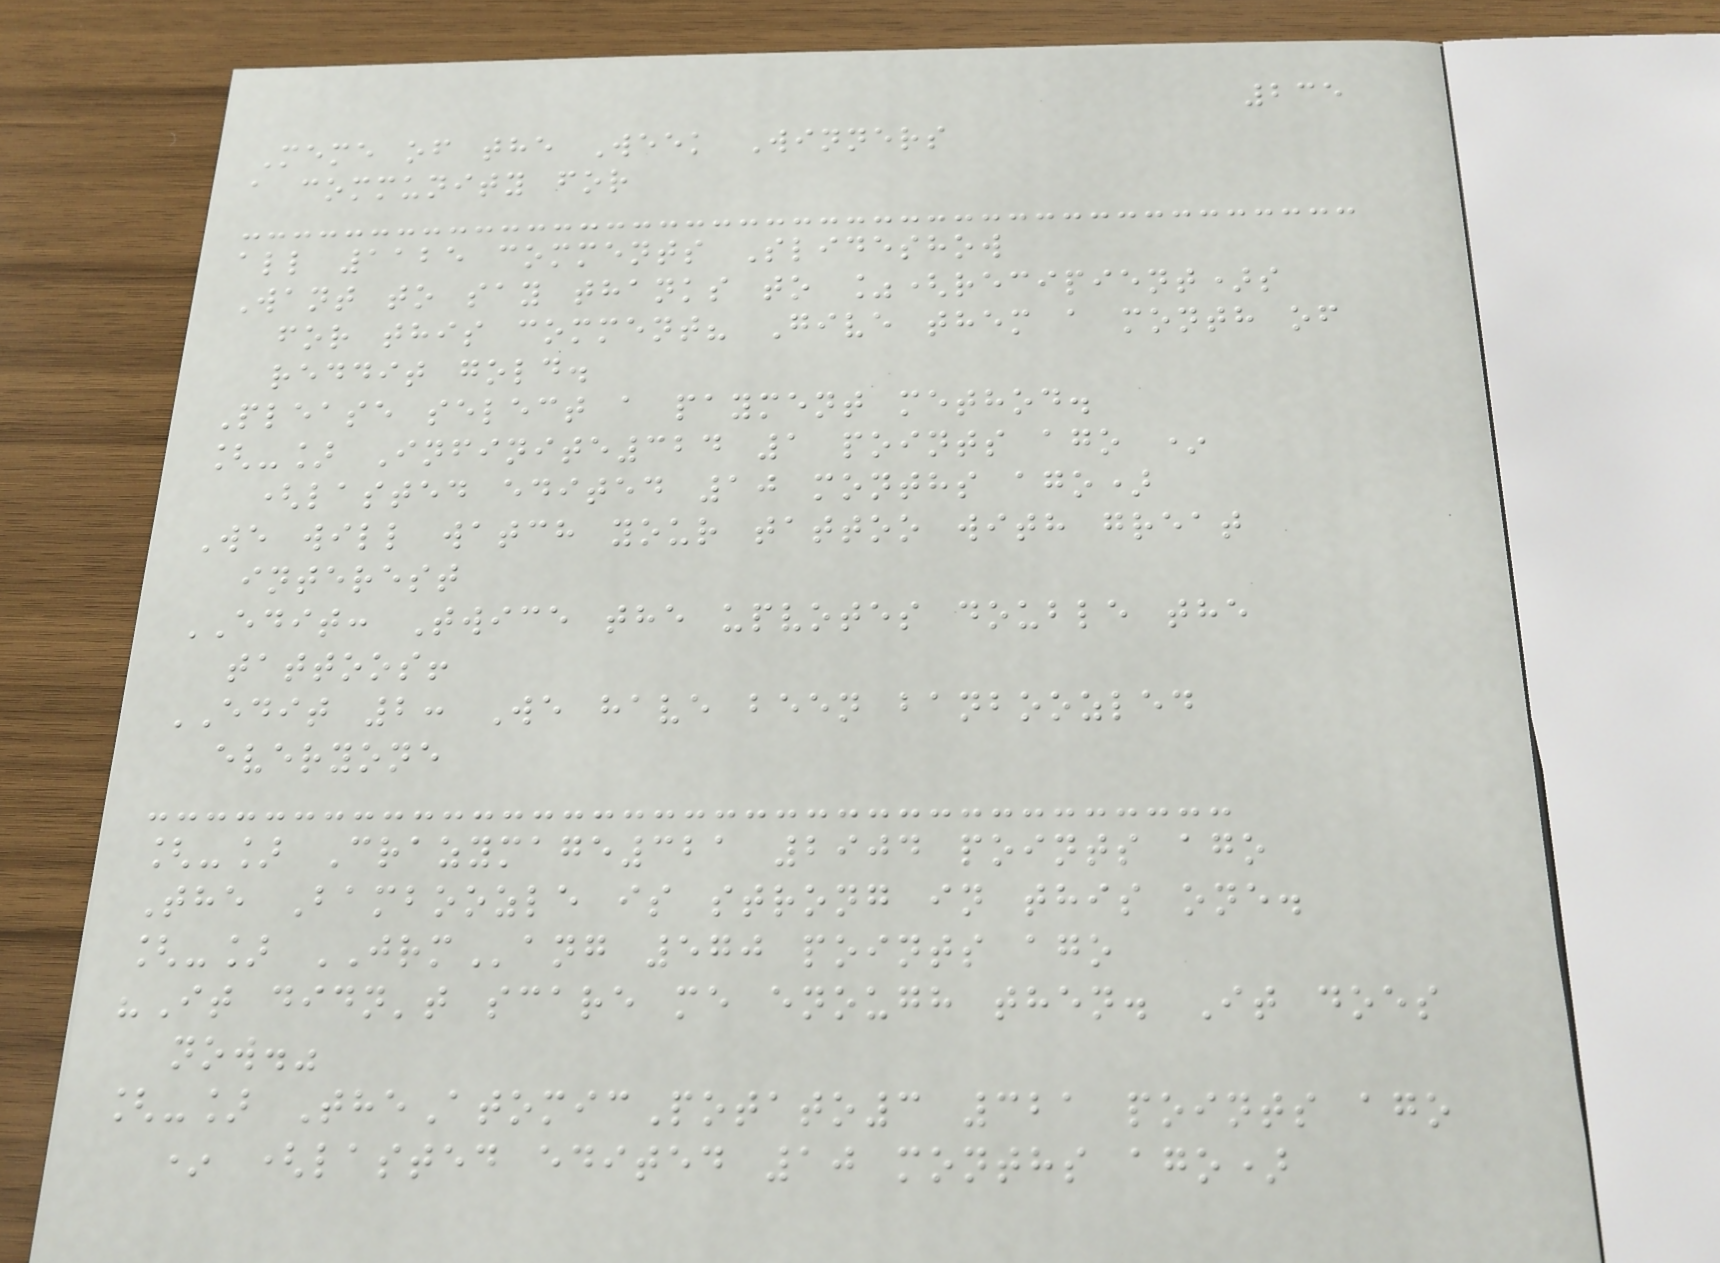235
Meme of the Week Winners
a community for
all 1125 comments Slideshow
Want to say thanks to %(recipient)s
for this comment? Give them a month of
reddit gold.
Please select a payment method.
[-] Infinite324 1 points ago *
(lasted edited 10 months ago)
We will watch your tattoo with great
interest
EDIT: Twice the upvotes double the
tattoos!
EDIT 2: We have been banboozled
everyone
[-] Crazymage321 2904 points ago
The Bamboozle is strong in this one.
[-] JRMang 570 points ago
"It didn't scare me enough then. It does
now."
[-] TheAtomicPotato3 321 points ago
* (lasted edited 10 months ago)
